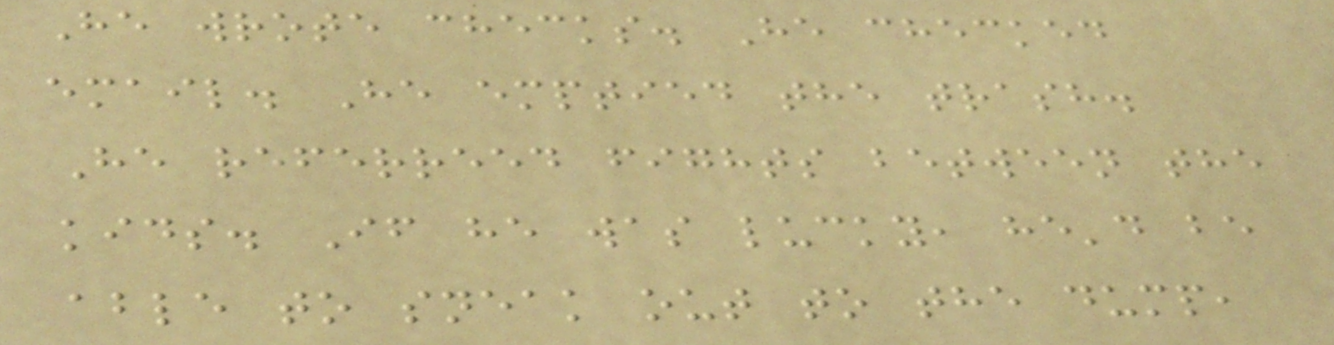He wrote checks. He checked
email. He emptied the trash.
He referreed fights between the
kids. If he was lucky, he'd be
able to sneak out to the dump,
